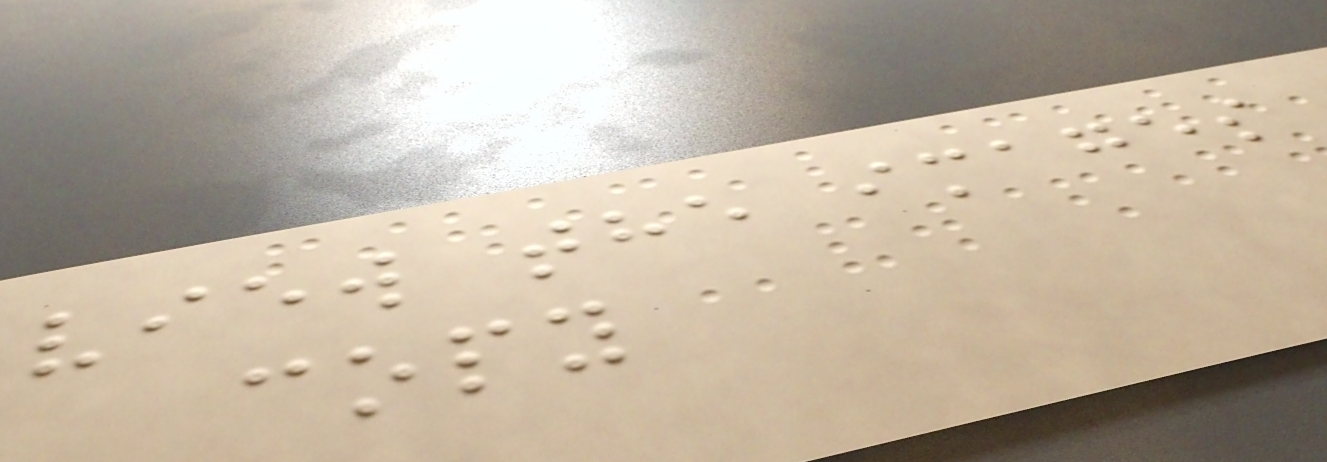view the images
copy
